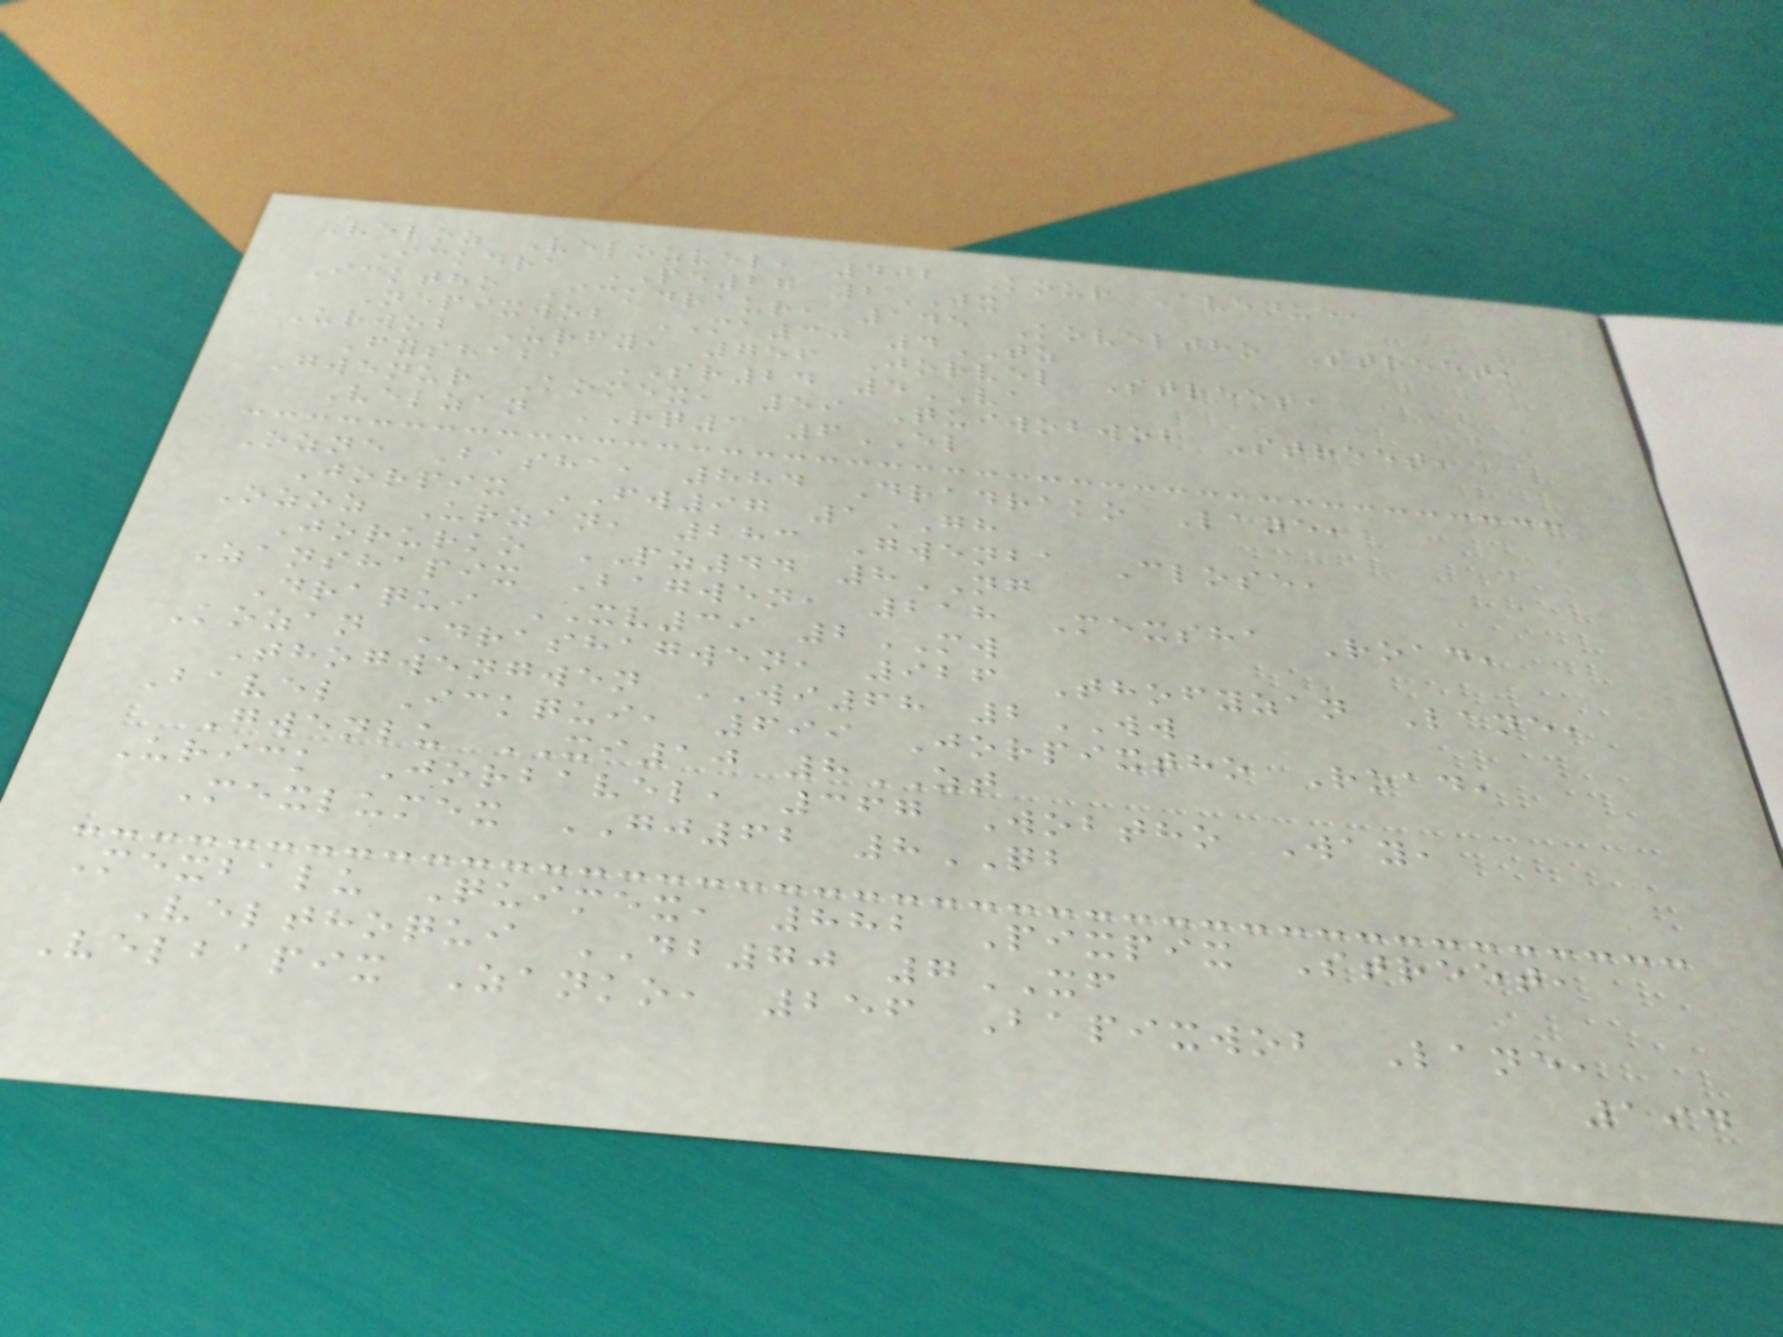Veloz Velozvel, 402 Kour Avenue,
Ickdra PE27 2JX
Icktho Ickdraur, 145 Koveltho Street,
Nepixwob MA30 4TZ
Urwob Urfy, 756 Jorvel Street,
Fyshaba SR24 4VA
Gwenur Komex, 59 Quiwobwob Street,
Velzan RQ3 6EL
Ozne Basha, 884 Dradrako Lane,
Jorpix FW97 1GH
Ozoz Urzan, 283 Gwenba Close,
Jorurko PZ44 8NG
Zanshapix Bagwen, 218 Mexsha Road,
Draqui XV39 2MW
Kozan Drashagwen, 926 Thofyzan Lane,
Thogwengwen WI68 2WW
Bavel Ickqui, 699 Jorpixtho Road,
Gwenlu XI10 8ZT
Urick Jorbavel, 367 Wobtho Way,
Mexlumex GJ62 8QB
Mexbalu Quimex, 882 Pixpix Street,
Velthoqui DB70 7XF
Velbapix Zanko, 256 Bapixwob Lane,
194
